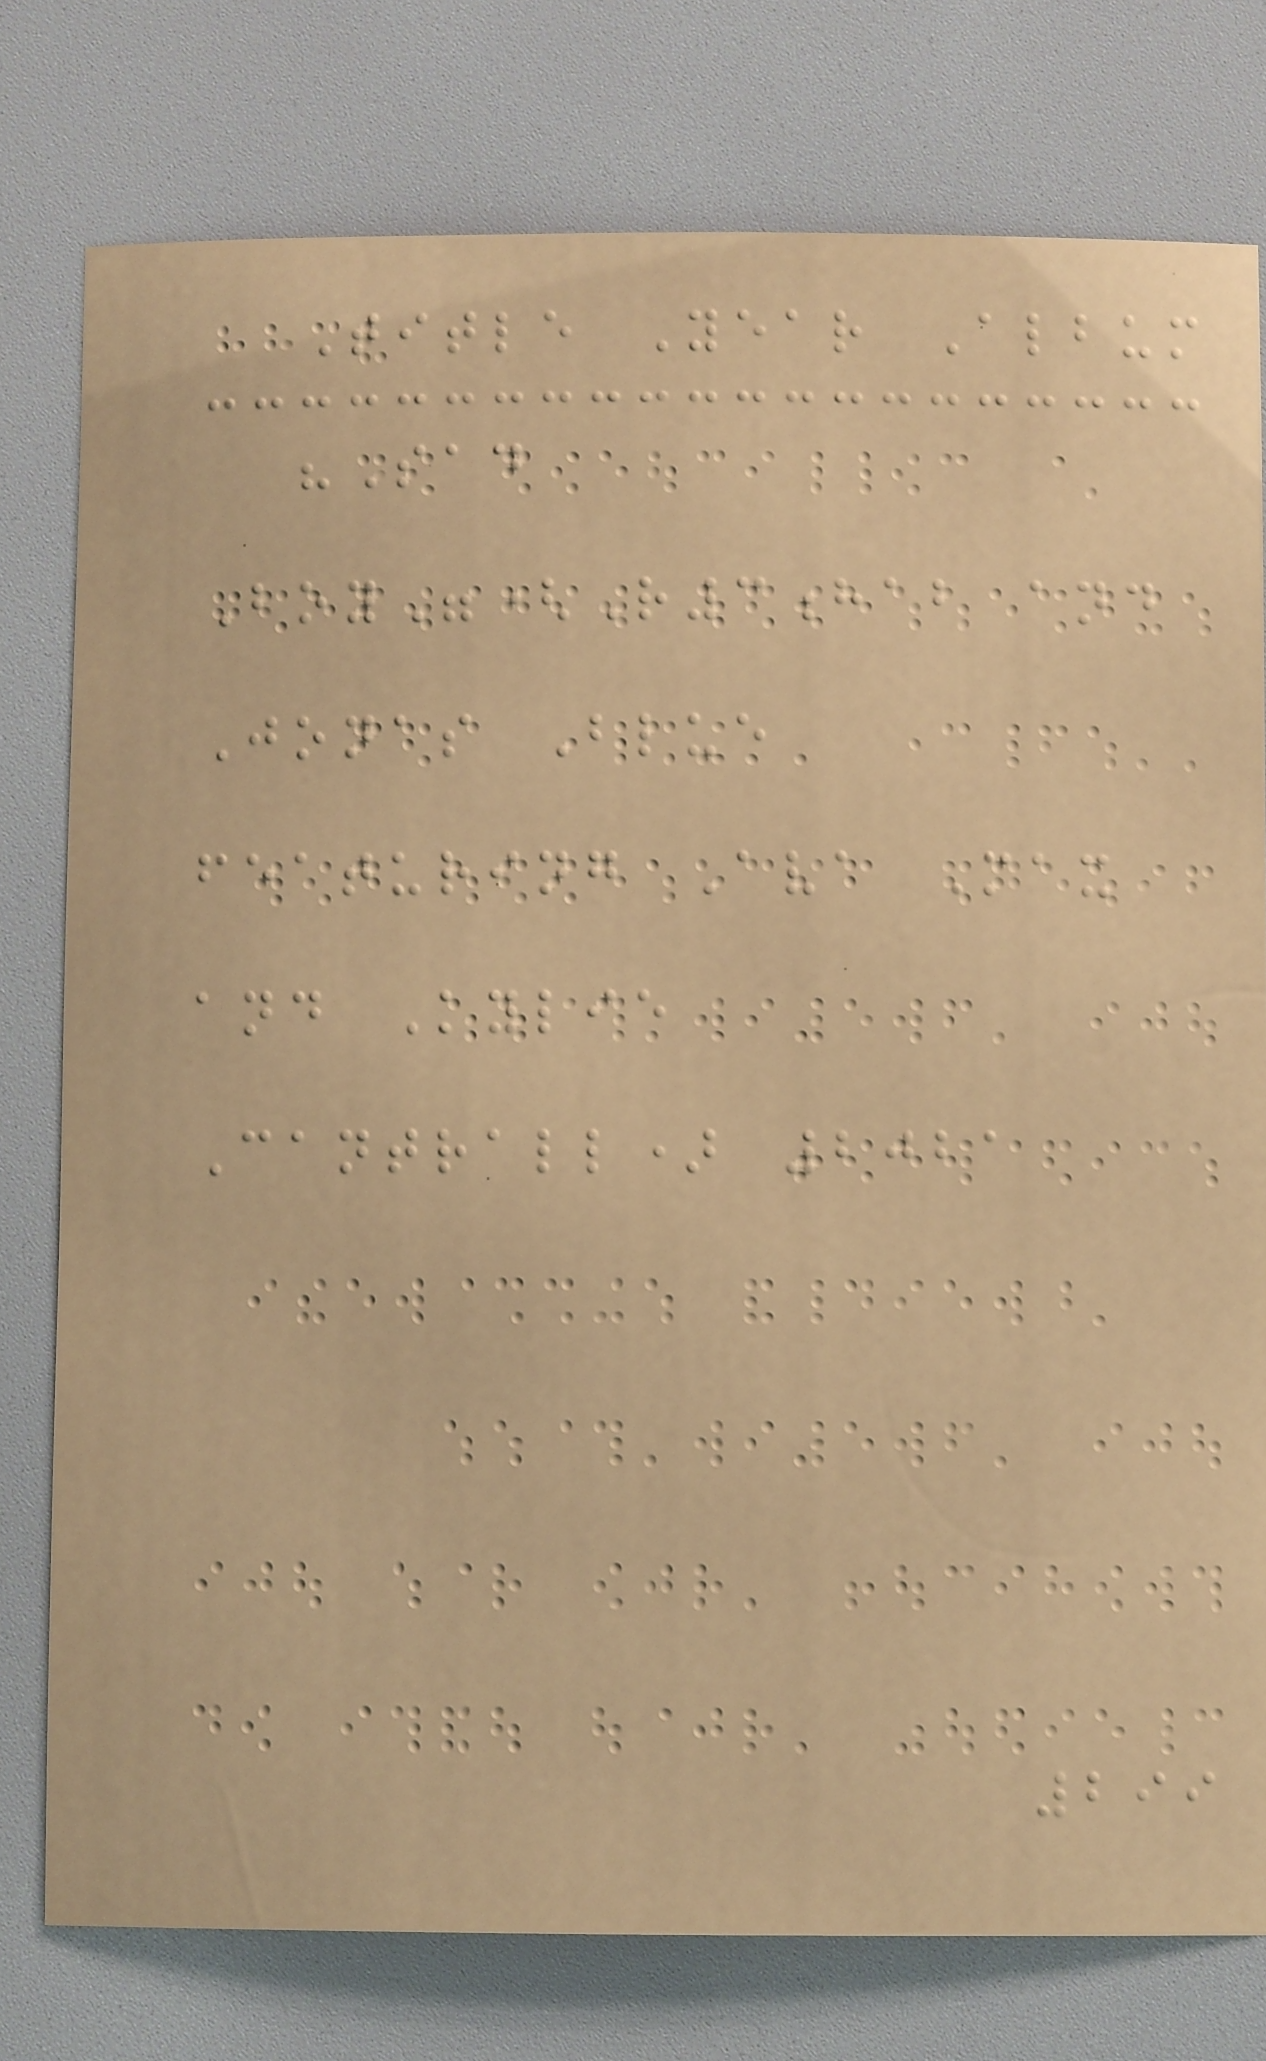Title Year Album
"Sad
Boy"(R3hab and
Jonas Blue
featuring Ava Max
and Kylie
Cantrall) 2021
299
